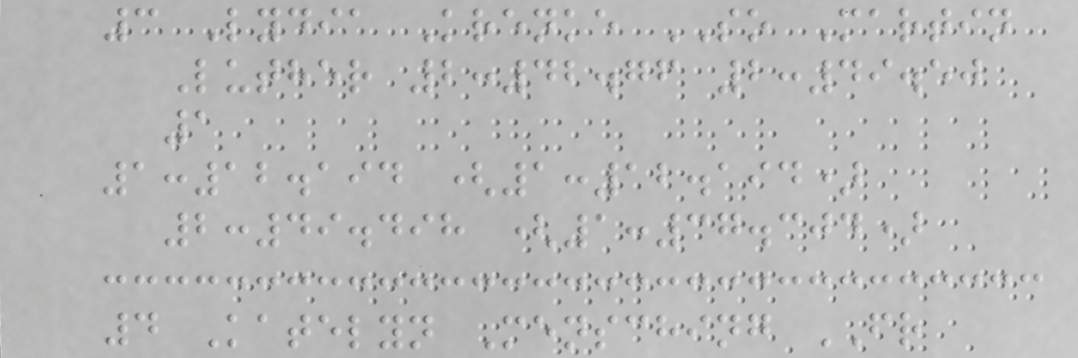3 Lydia Krenke SO Martin
Luther 2:42.76 2:49.50
1
1:12.194 (1:12.194)
2:49.498 (1:37.304)
4 Katelyn Mensching FR
